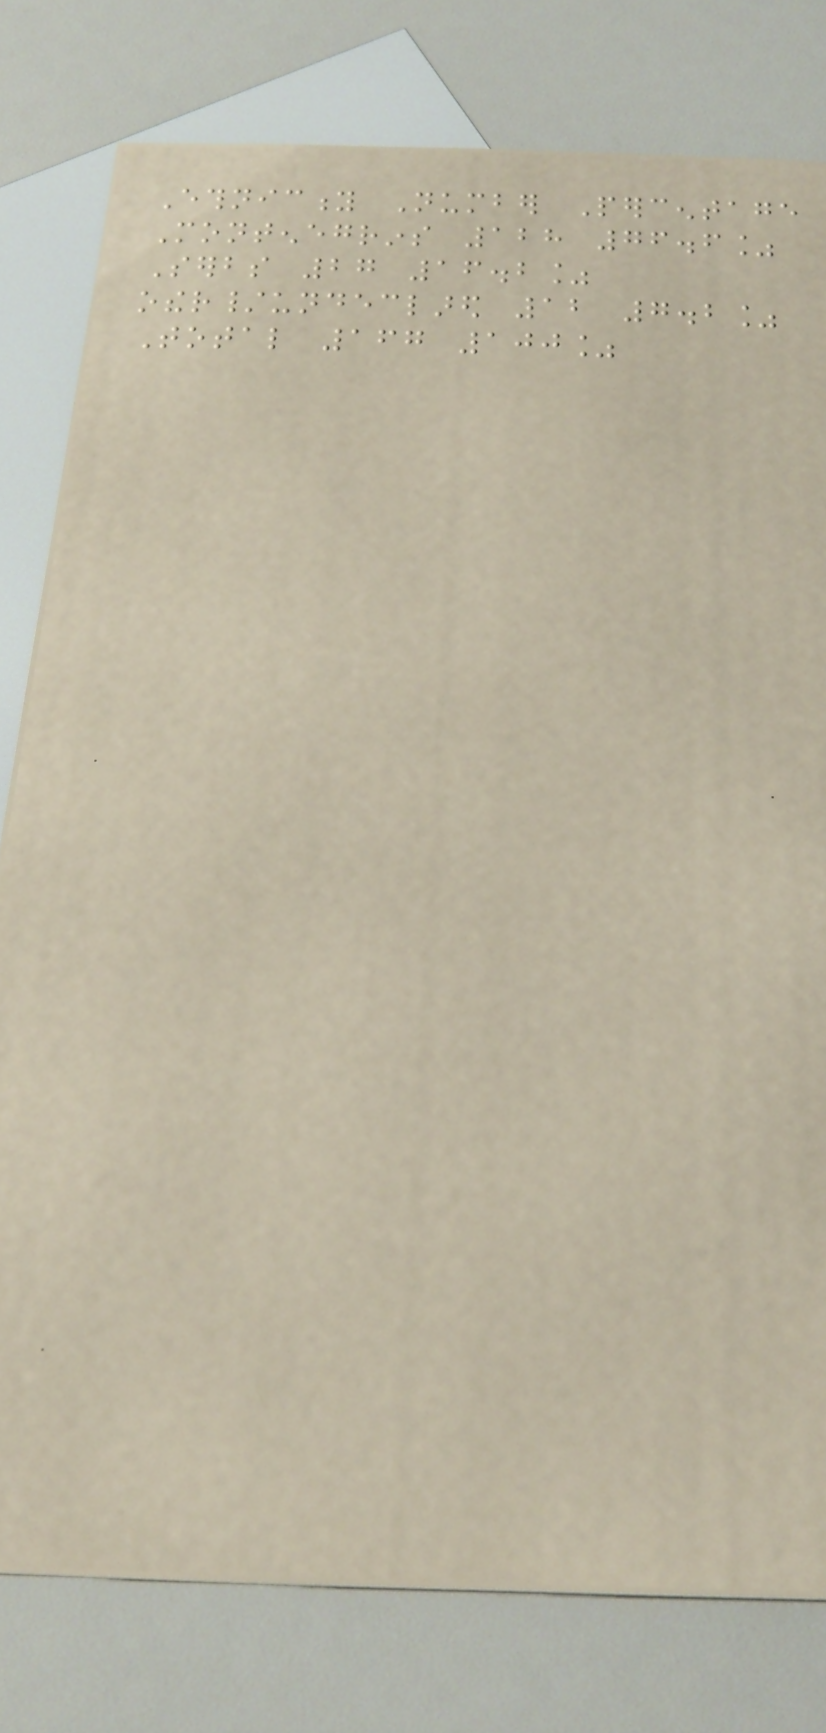Ethnicity Number Percentage
Montenegrins 128 76.6%
Serbs 27 16.2%
other/undeclared 12 7.2%
Total 167 100%
